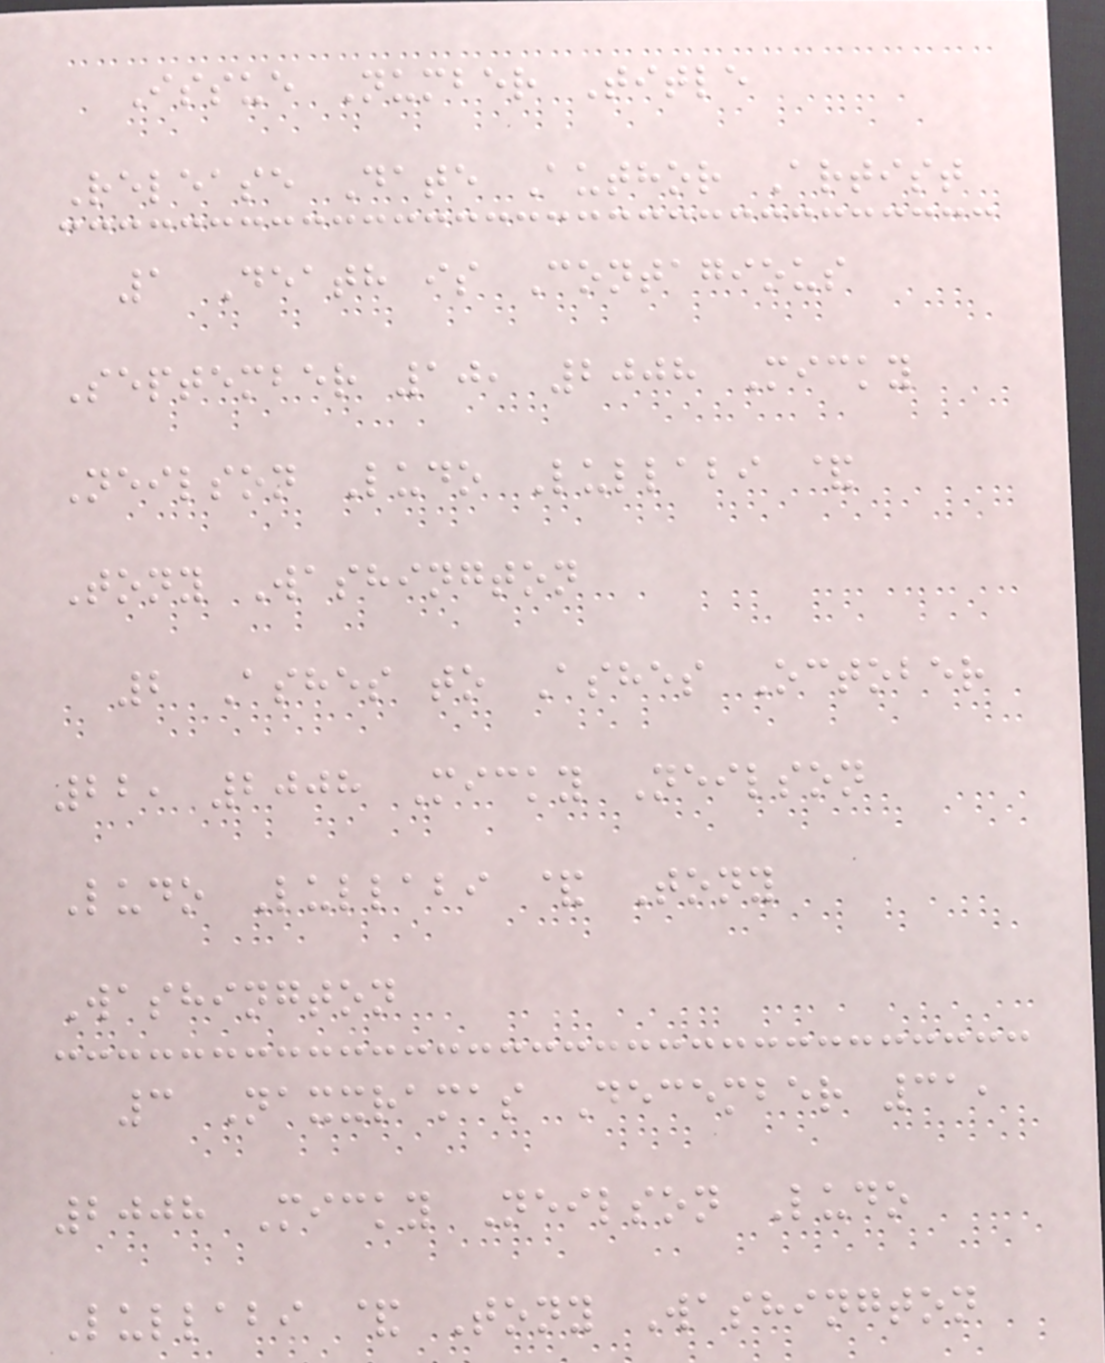Issue Number Title
Release Date Author Artist
1 Death is Contagious
September 10, 2008 Micky
Neilson Ludo Lullabi &
Tony Washington
2 Ashes to Ashes October
22, 2008 Micky Neilson
Ludo Lullabi & Tony
Washington
3 Naxxramas December 31,
2008 Micky Neilson Ludo
Lullabi & Tony Washington
